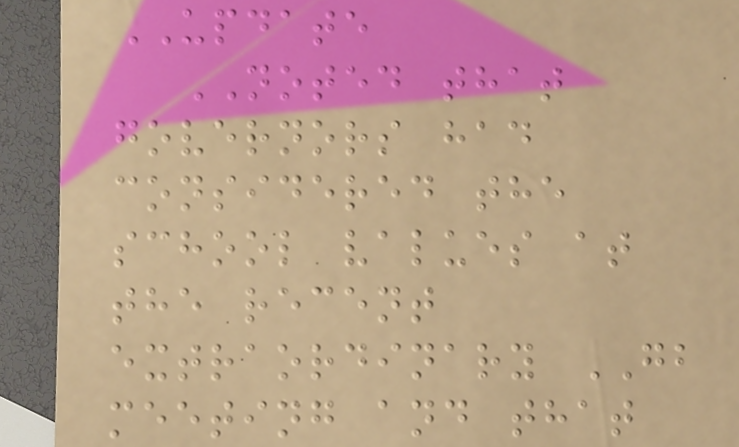UPDATE
NOTED that
governors had
considered the
school values at
the recent
extraordinary GB
meeting and that
